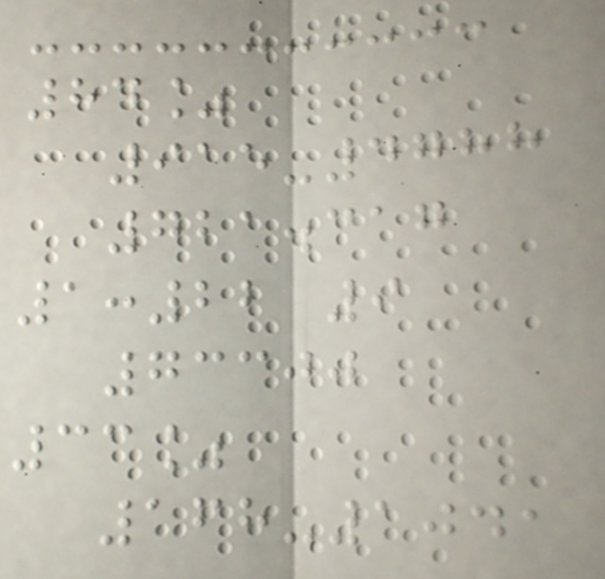84%
915-4788
721.317
1:22 9
73300
33%
168-1041
